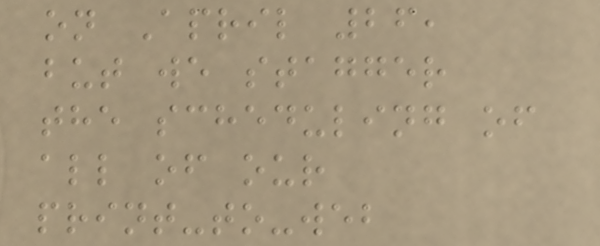on April 26,
but we stagger
the scheduling of
all of our
print-to-web
